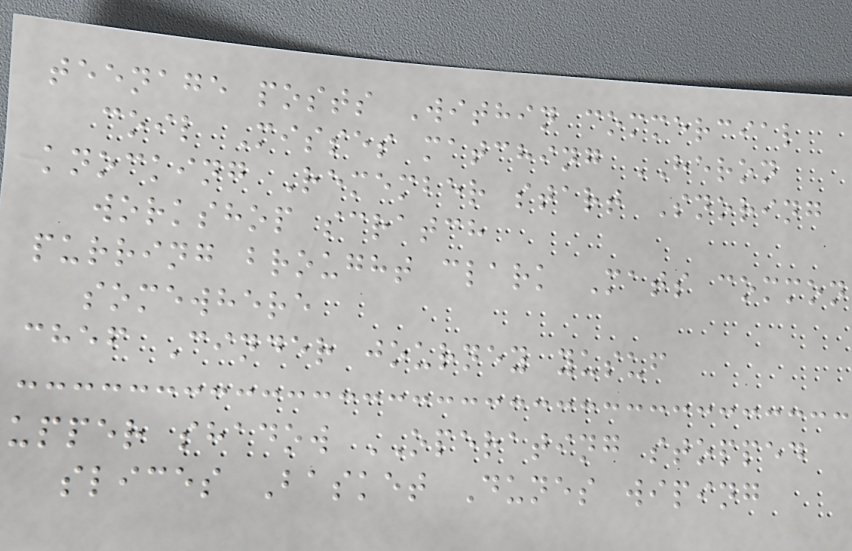teenage posts Within commercial
coil Misses matching HERON
knocking Remember start Snoring
workshop scratch
purring brought clark Mats common
somewhere
chef Cinder journey yusuf
upper shadow OPERATING stopped
slices Basket Dunes wiping
